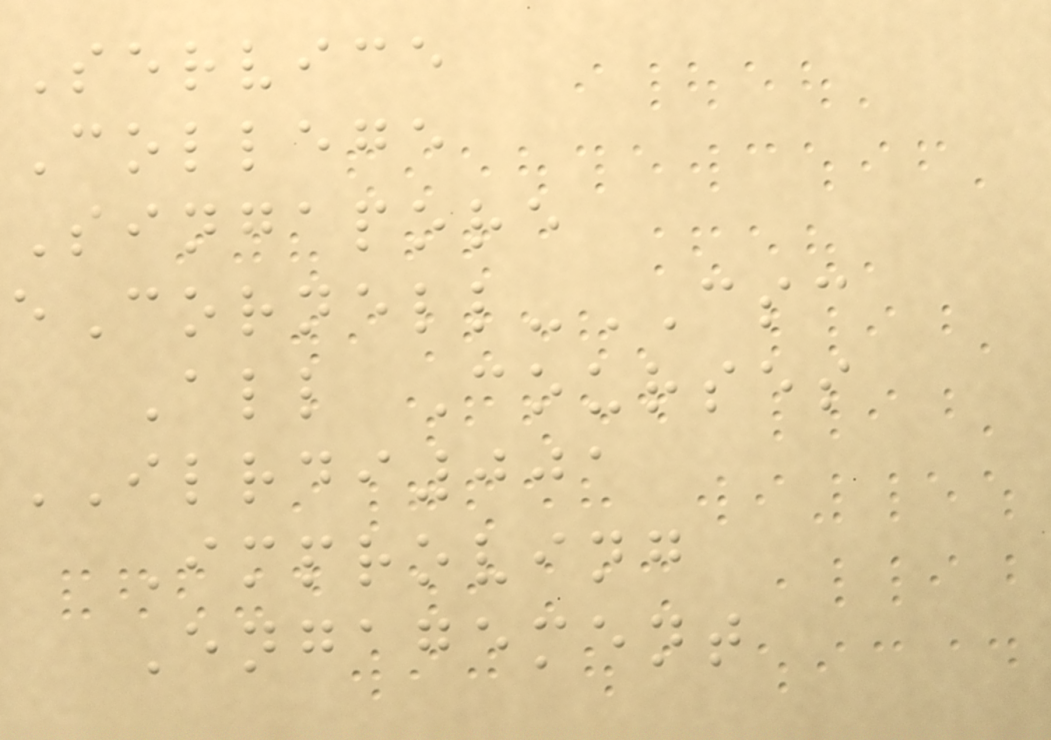Service
College
Singapore
eCornell-CSC
All Courses
ILRDI001
Improving
Engagement
